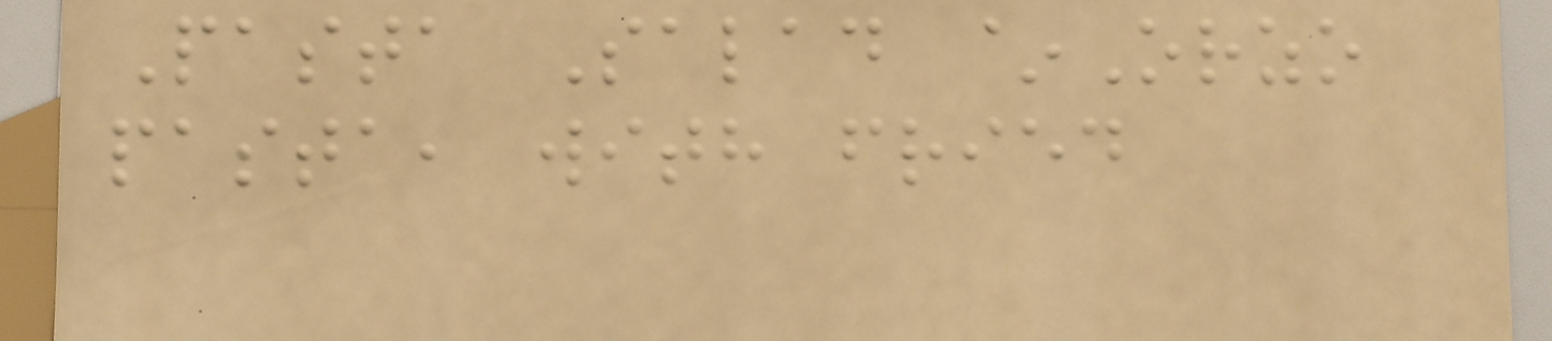Pasta Salad ~Orzo
pasta, with fried
